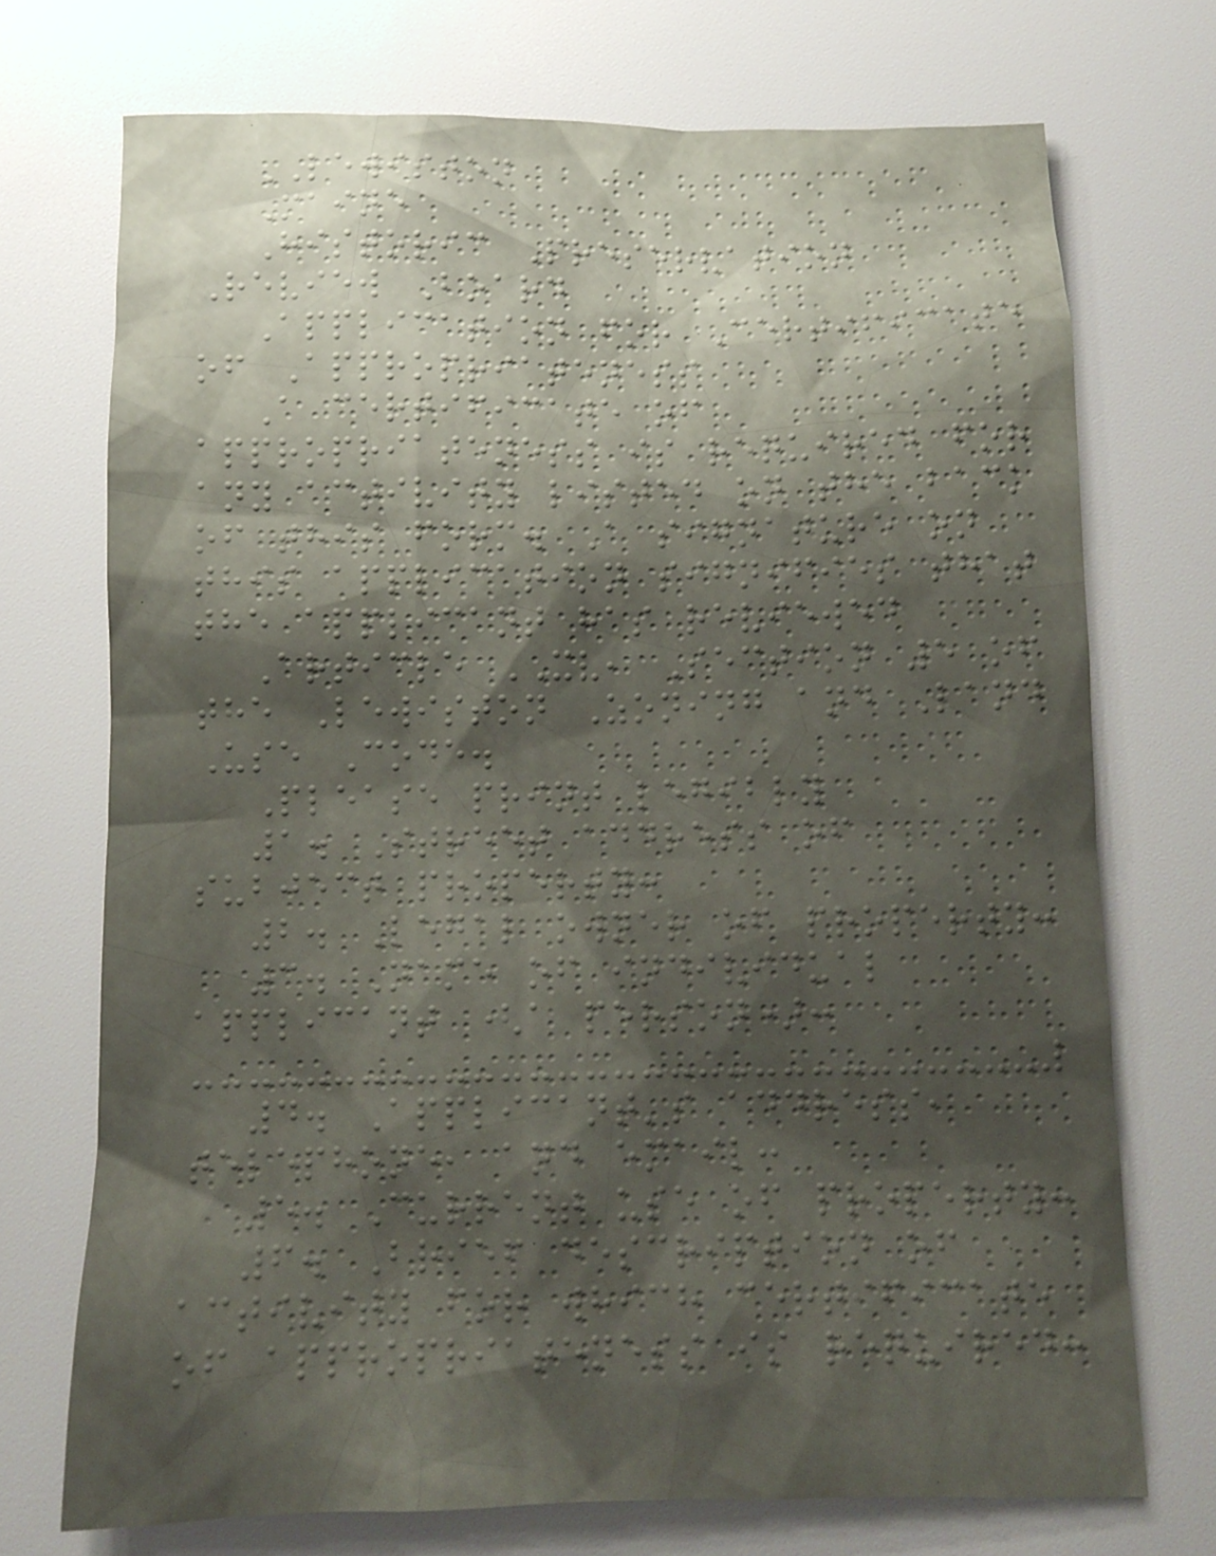LEWISTON
Maine
Historic Preservation
Review Board
Application for Certificate
of Appropriateness
A certificate of
appropriateness is required for
any activity listed on the back
of this form. A signature on
this application signifies that
the applicant has reviewed
Article XV, Section 5 of
the Lewiston Zoning and Land
Use Code.
Please print legibly
1. Street address of
subject property:
2. Legal owner of property:
3. Name of individual
applicant (a person):
4. Applicant's address,
telephone, and email:
5. Current use of property:
6. Brief description of
activity for which certificate
of appropriateness is required:
